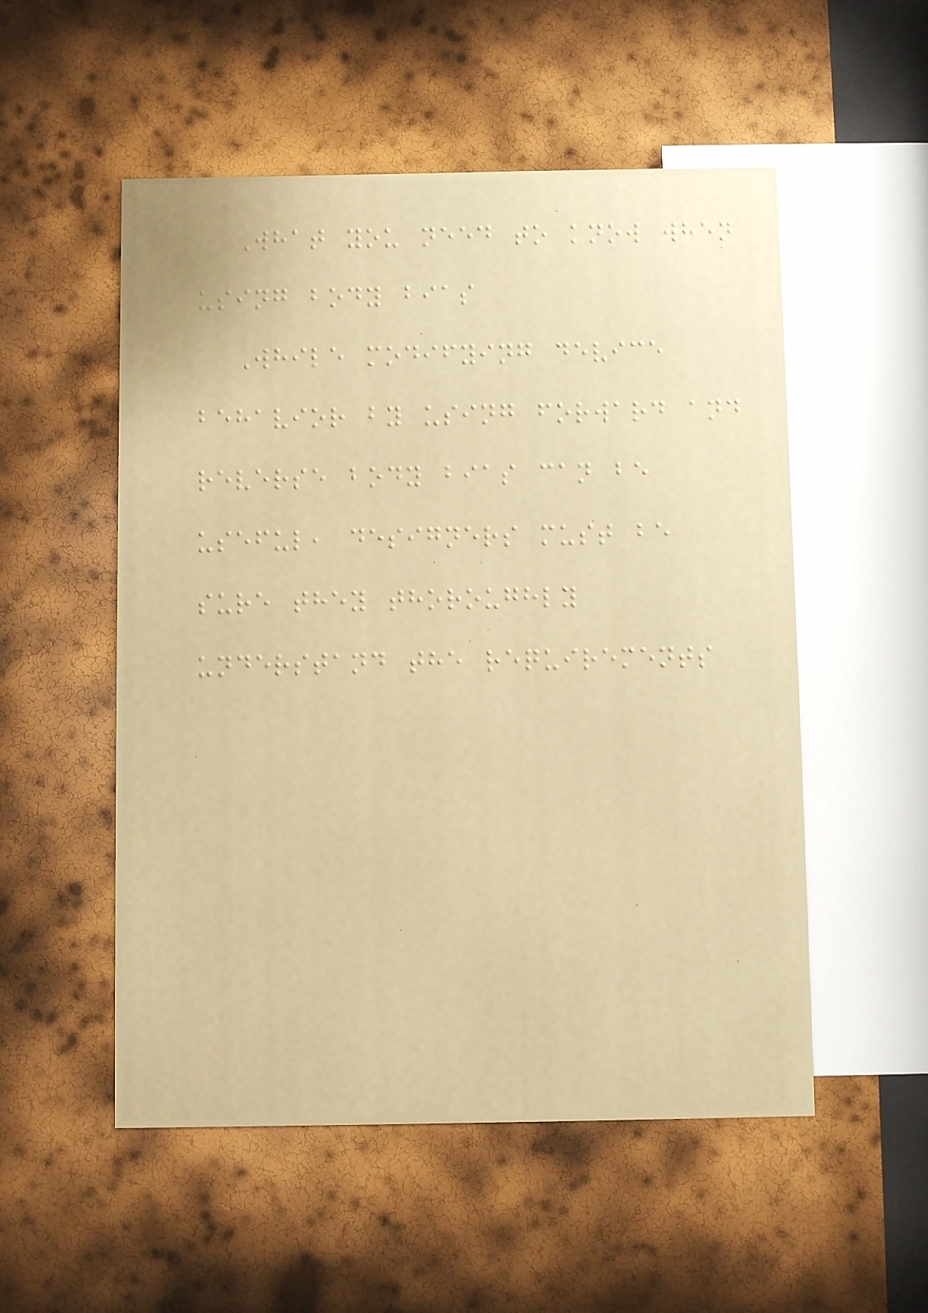What you need to know when
using body bias
While modifying device
behavior by using forward and
reverse body bias can be
useful, designers must be
sure they thoroughly
understand the requirements
